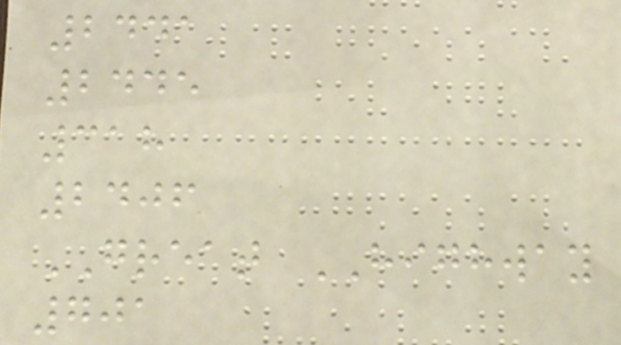2441
2445
318
2406
GREAT HIGHWAY
701
